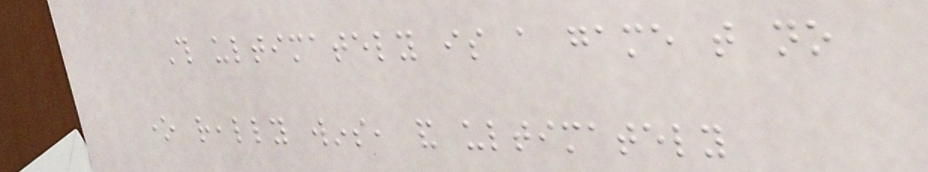This ultimately is a game that no
one really wins, and ultimately
